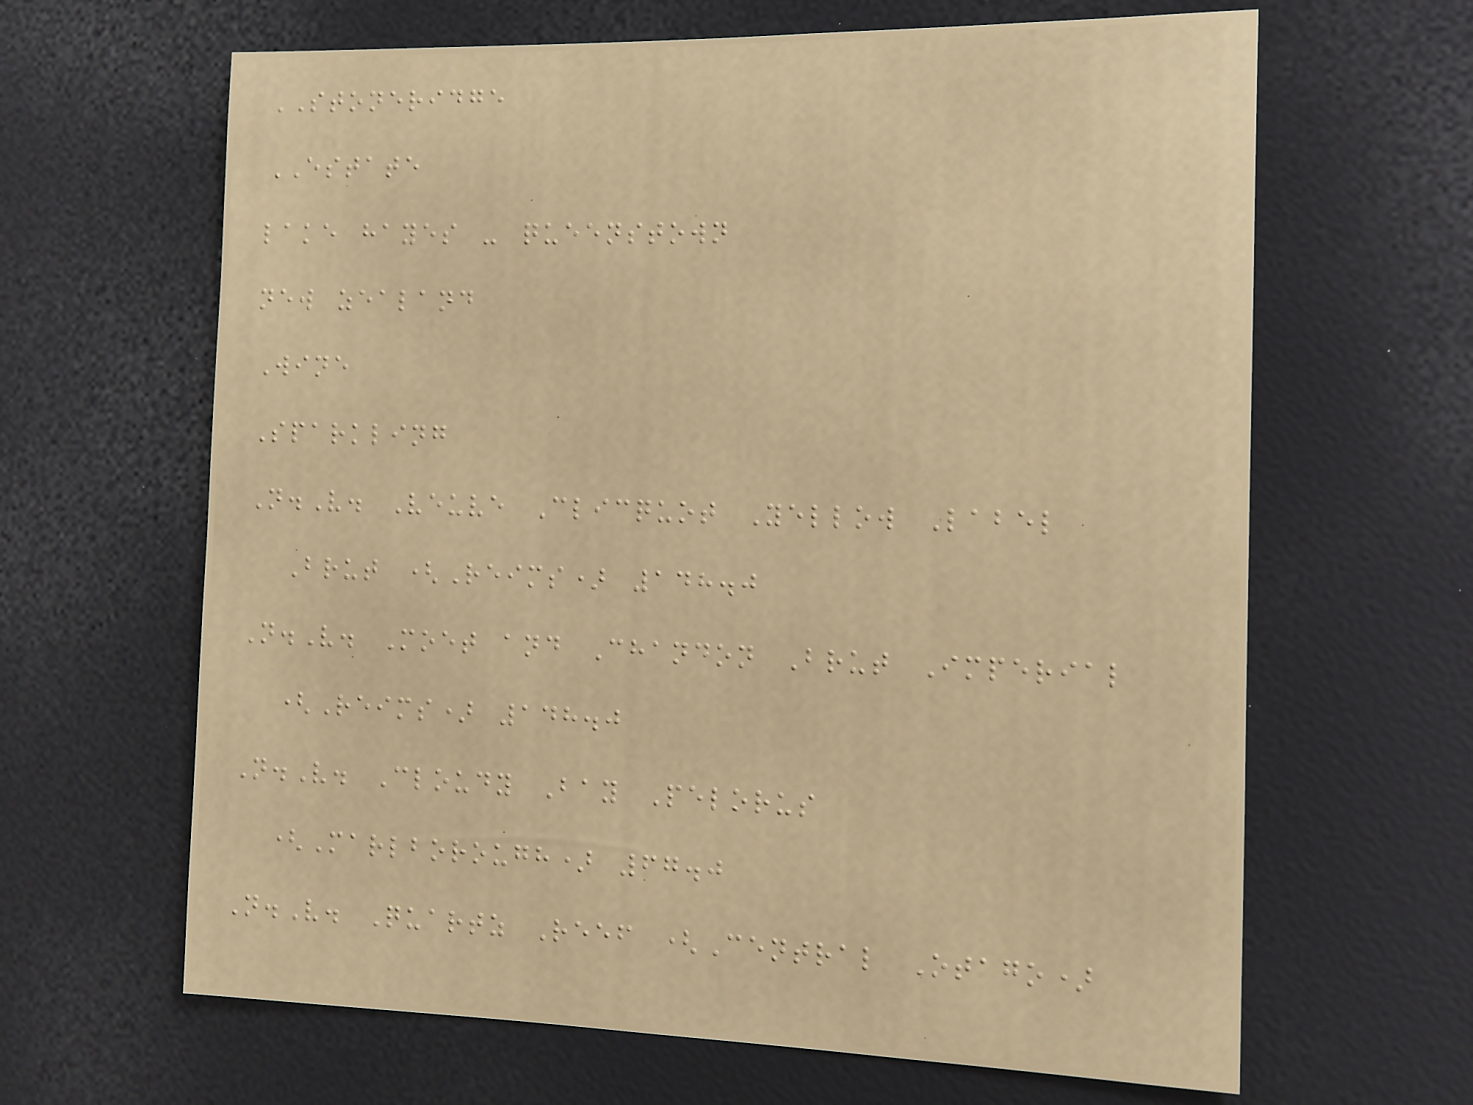STONERIDGE
ESTATE
lake hayes - queenstown
new zealand
Wine
Sparkling
N.V. Veuve Clicquot Yellow Label
Brut (Reims) 148.0
N.V. Moet and Chandon Brut Imperial
(Reims) 148.0
N.V. Cloudy Bay Pelorus
(Marlborough) 67.0
N.V. Quartz Reef (Central Otago)
